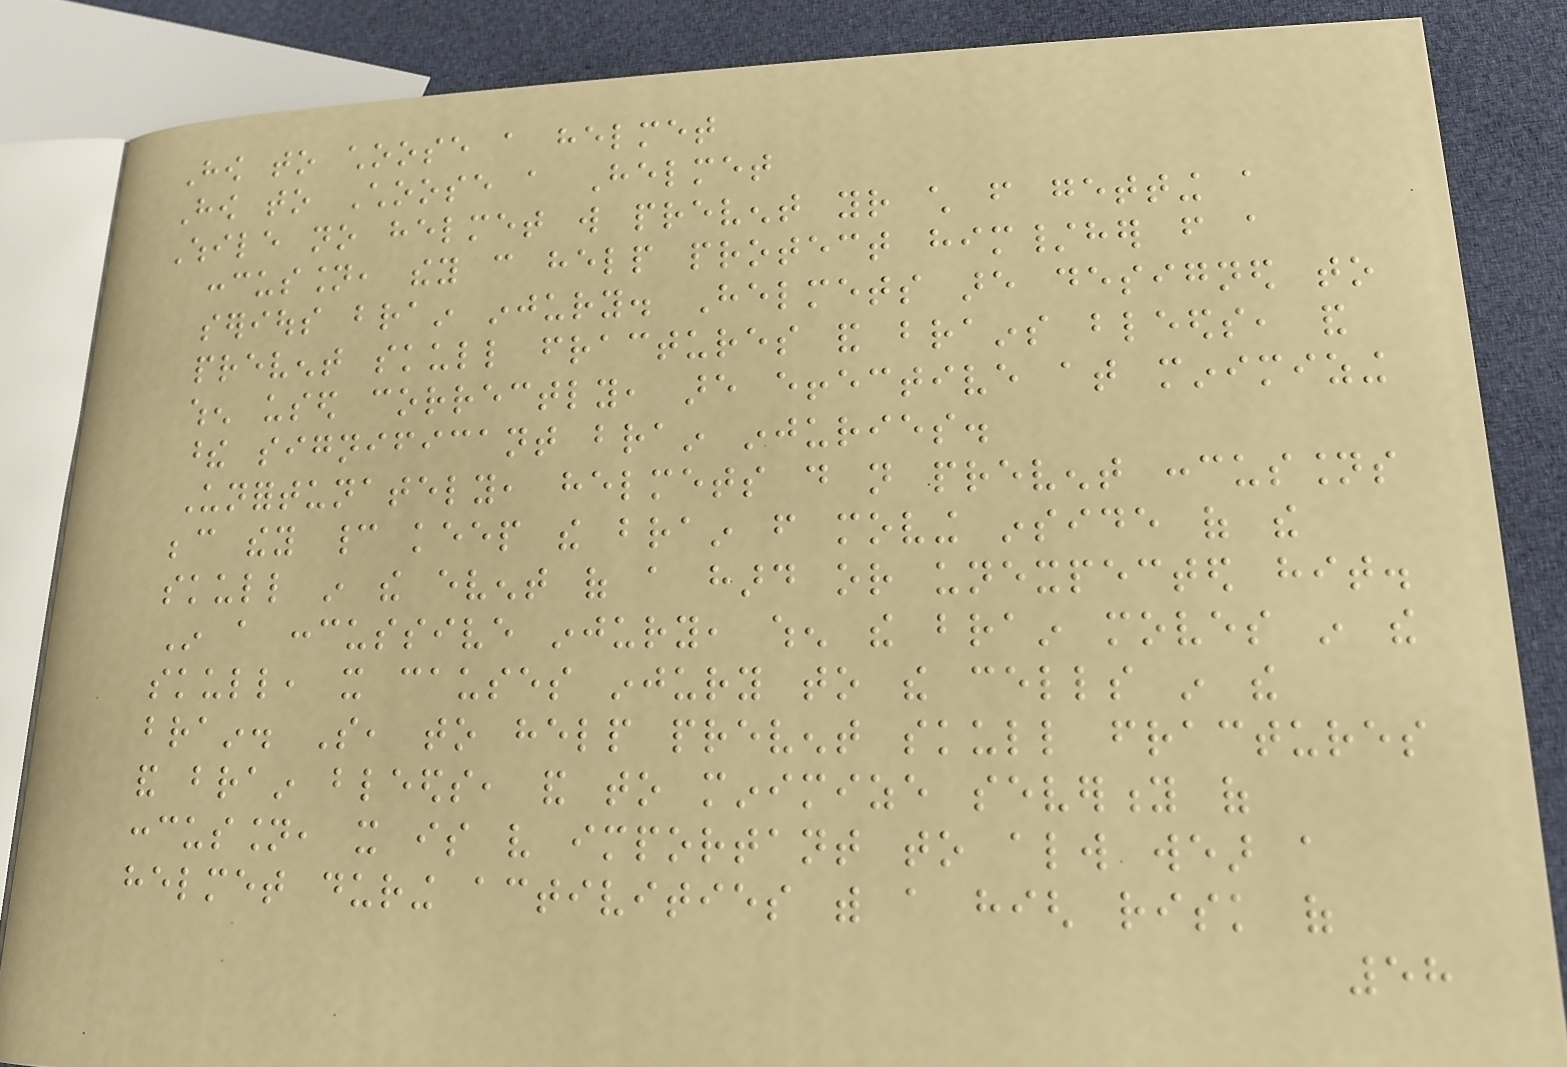How to choose a helmet
How to Choose a Helmet
While no helmet will prevent your child from getting a
concussion, they can help protect him/her from a
serious brain injury. Helmets are designed to
prevent skull fractures and brains bleeds, and
when used correctly, are effective at minimizing
these significant brain injuries.
Unfortunately, helmets do not prevent concussions
because they cannot keep the brain from moving inside of the
skull in the event of a hard or unexpected hit.
In a concussive injury, when the brain moves in the
skull, it causes injury to the cells in the
brain. So, to help prevent skull fractures
and brain bleeds, and to minimize severity of
concussion, it is very important to always wear a
helmet during activities with a high risk of
58
